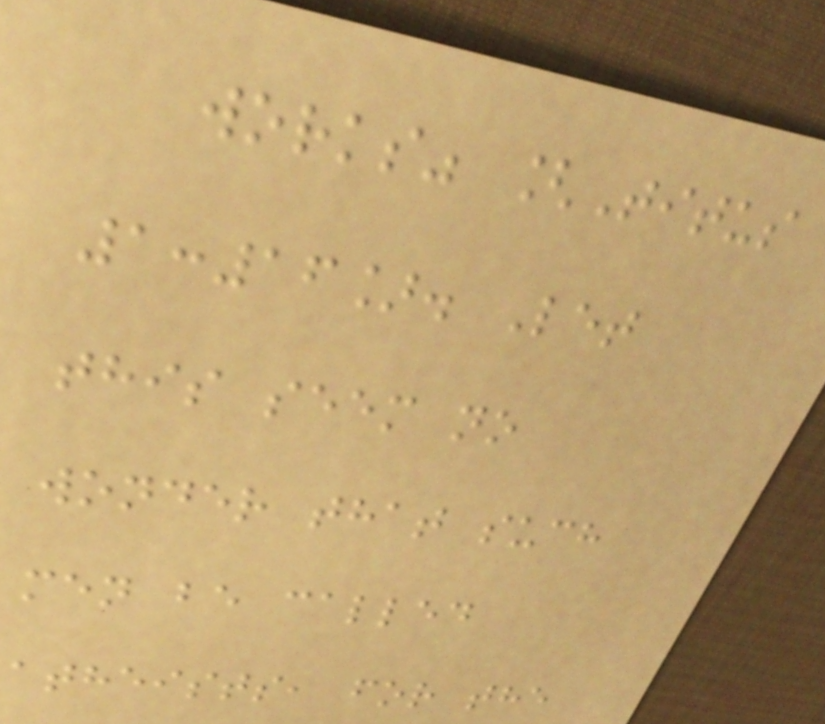works" [Titus
1:16]. Let
this seem no
wonder that such
men be called
atheists, for the
